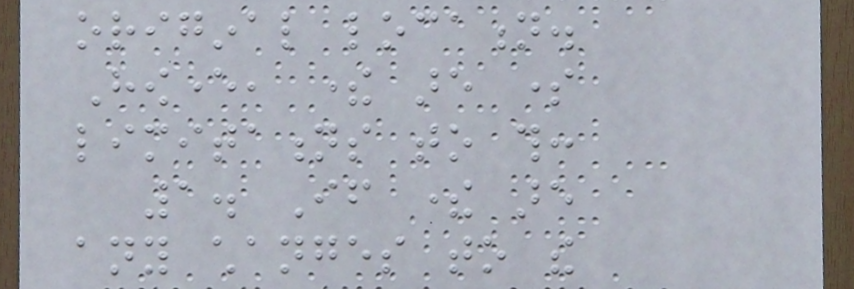original location.
However, there are some
limitations to this:
1. If there are
any changes to the
